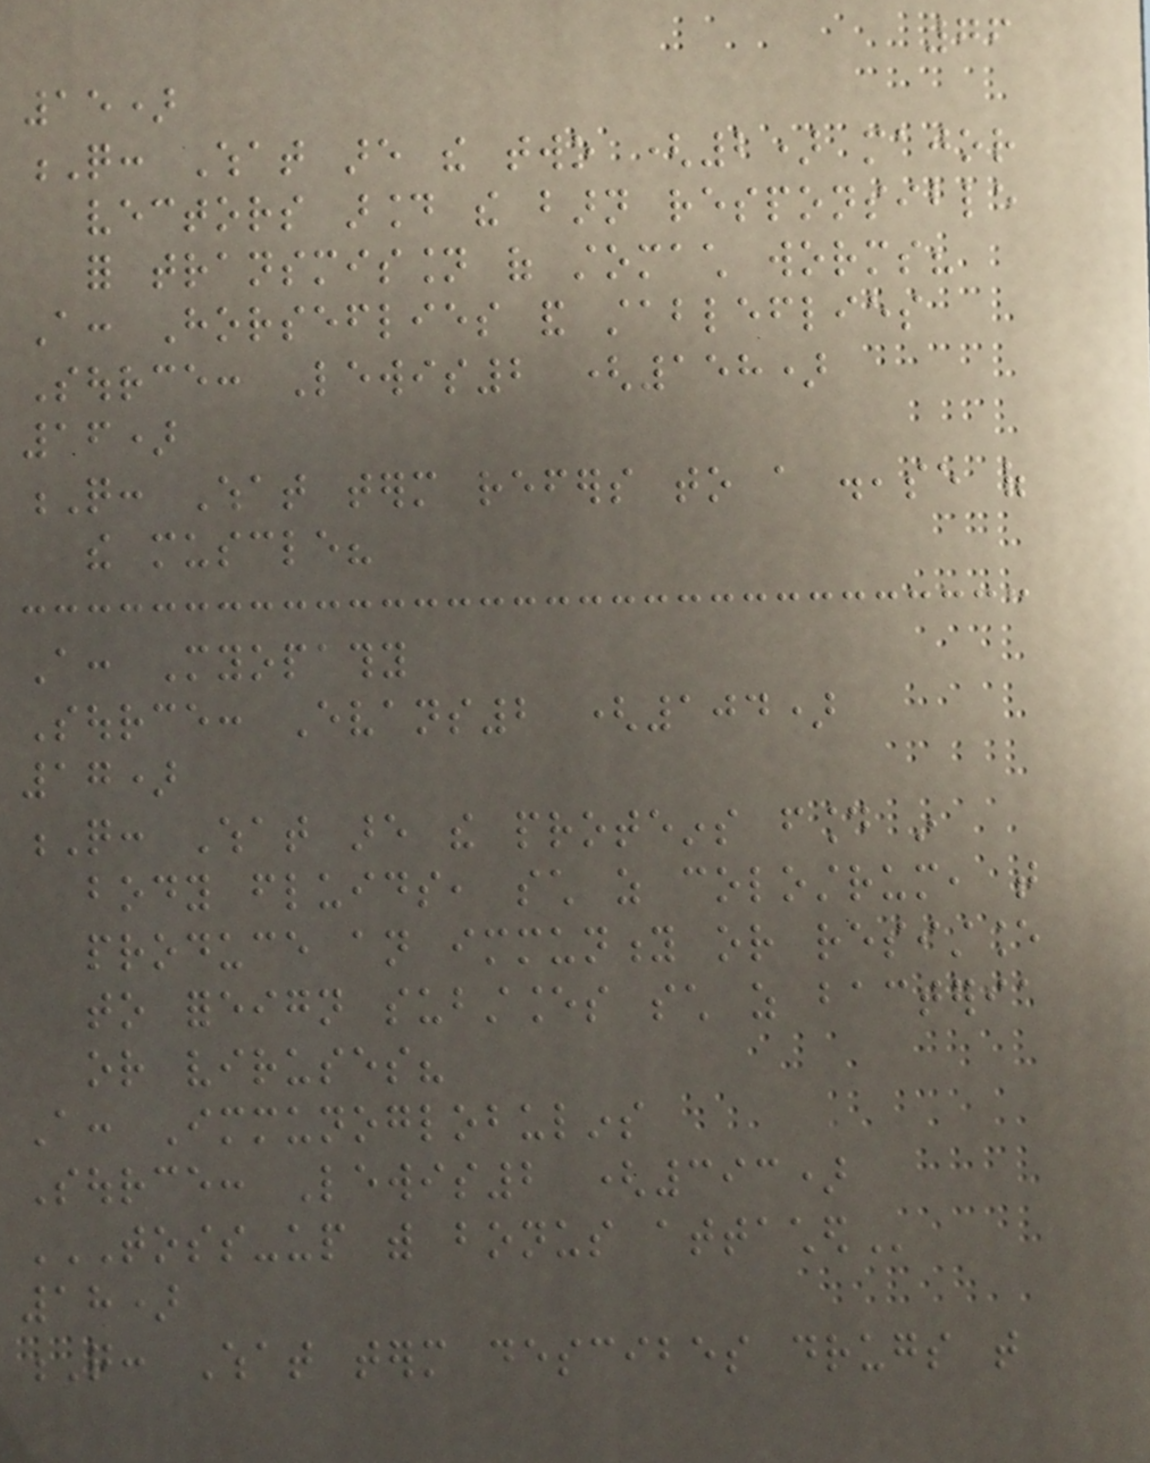76
15)
Q: What are the two (2) major
vectors around the barn responsible
for transmission of stomach worms?
A: Horseflies and stableflies
Source: Lewis2 (158)
16)
Q: What term refers to a disease of
the muscle?
A: Myopathy
Source: Evans2 (104)
17)
Q: What are the proteins found in
body fluids, such as colostrum, that
produce an immunity or resistance
to foreign substances such as bacteria
or viruses?
A: Immunoglobulins
Source: Lewis2 (393)
TOSS-UP WITH BONUS ATTACHED
18)
Q: What term descibes drugs that
